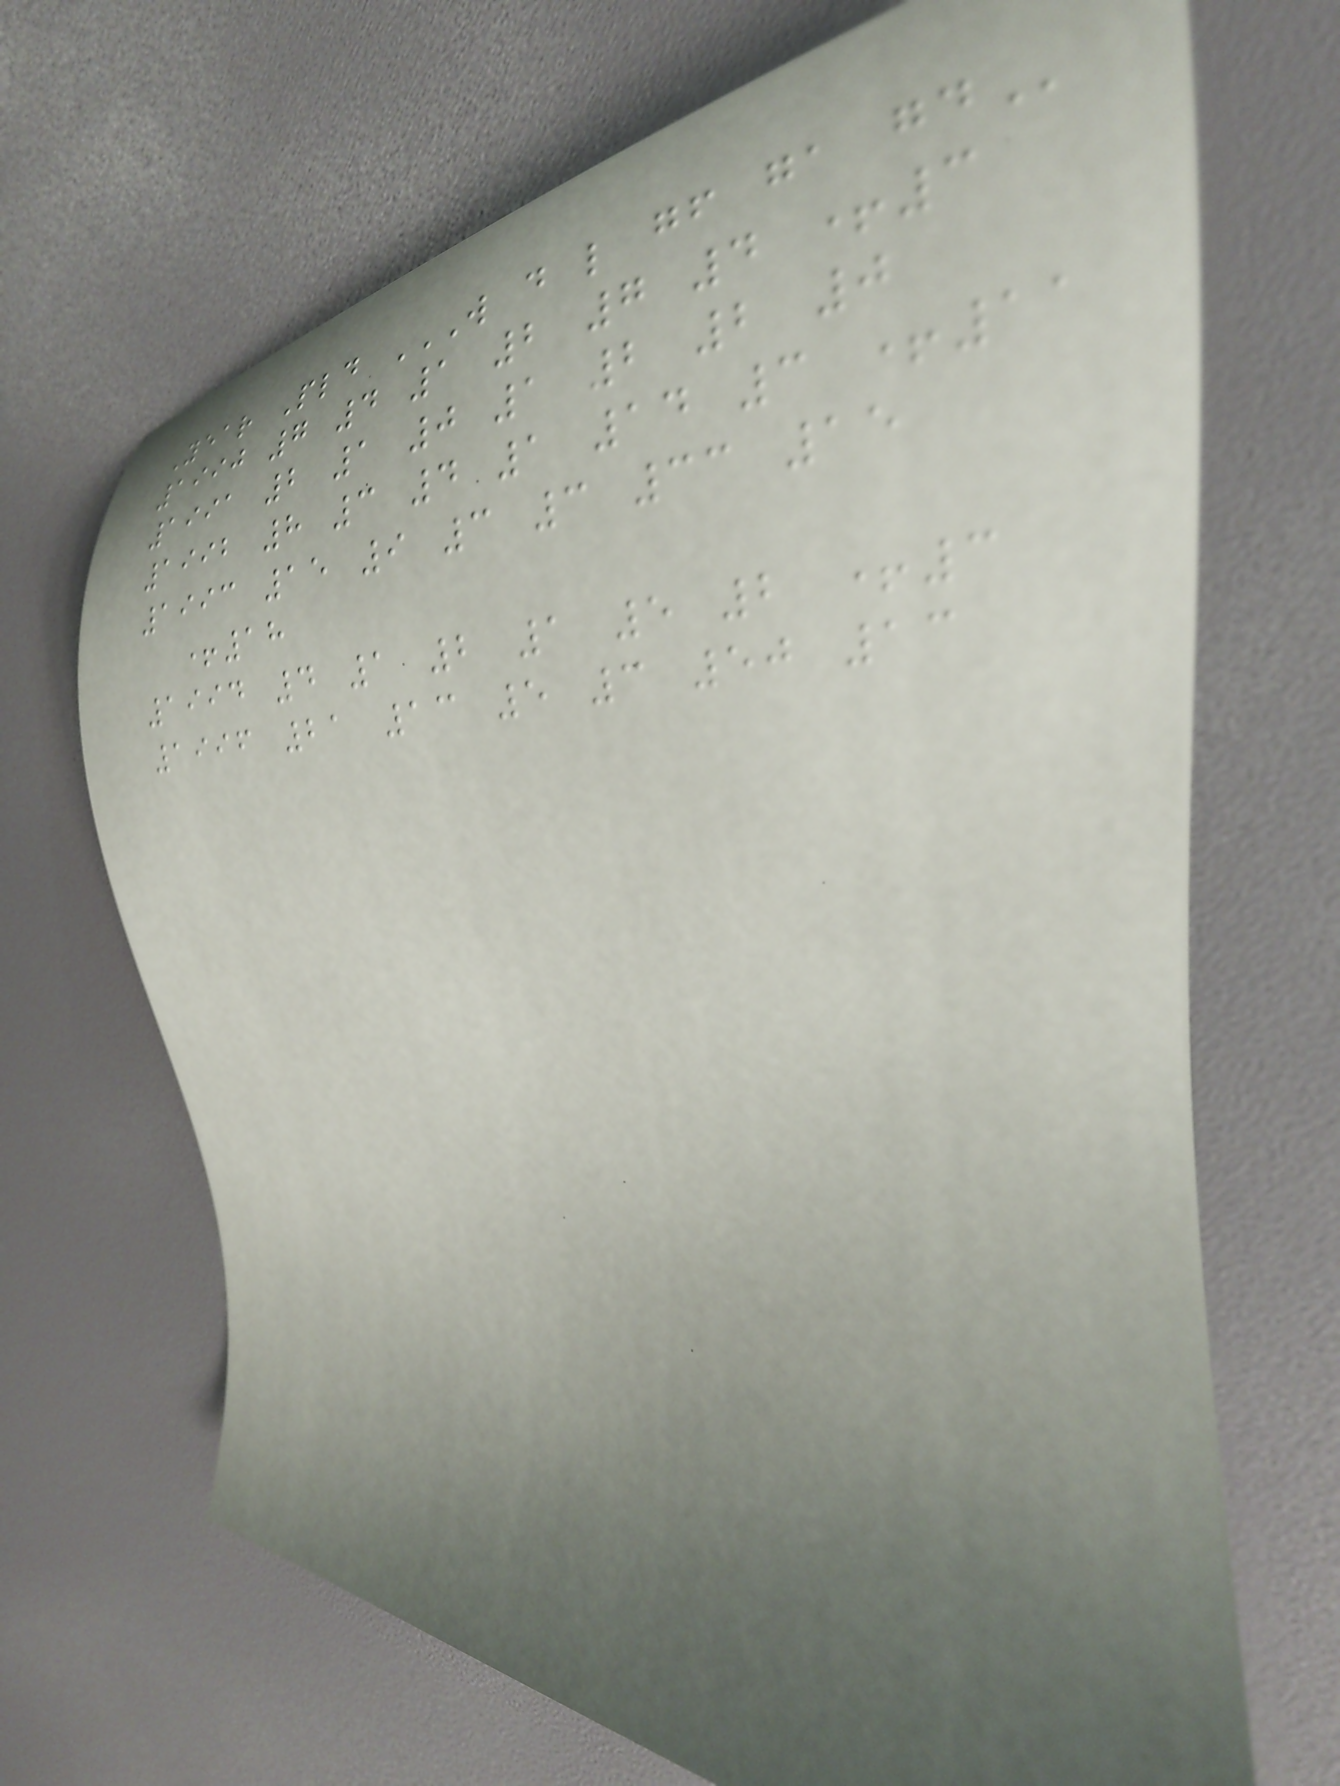Year Pld W D L GF GA GD
1990 7 4 1 2 7 4 +3
1991 2 1 0 1 2 2 0
1992 8 3 4 1 14 3 +11
1993 15 9 3 3 33 15
+18
1994 4 1 2 1 5 2 +3
1996 21 13 5 3 50 13
